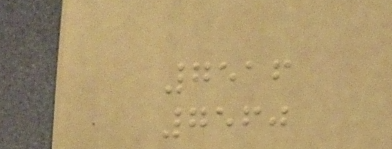7516
7560
